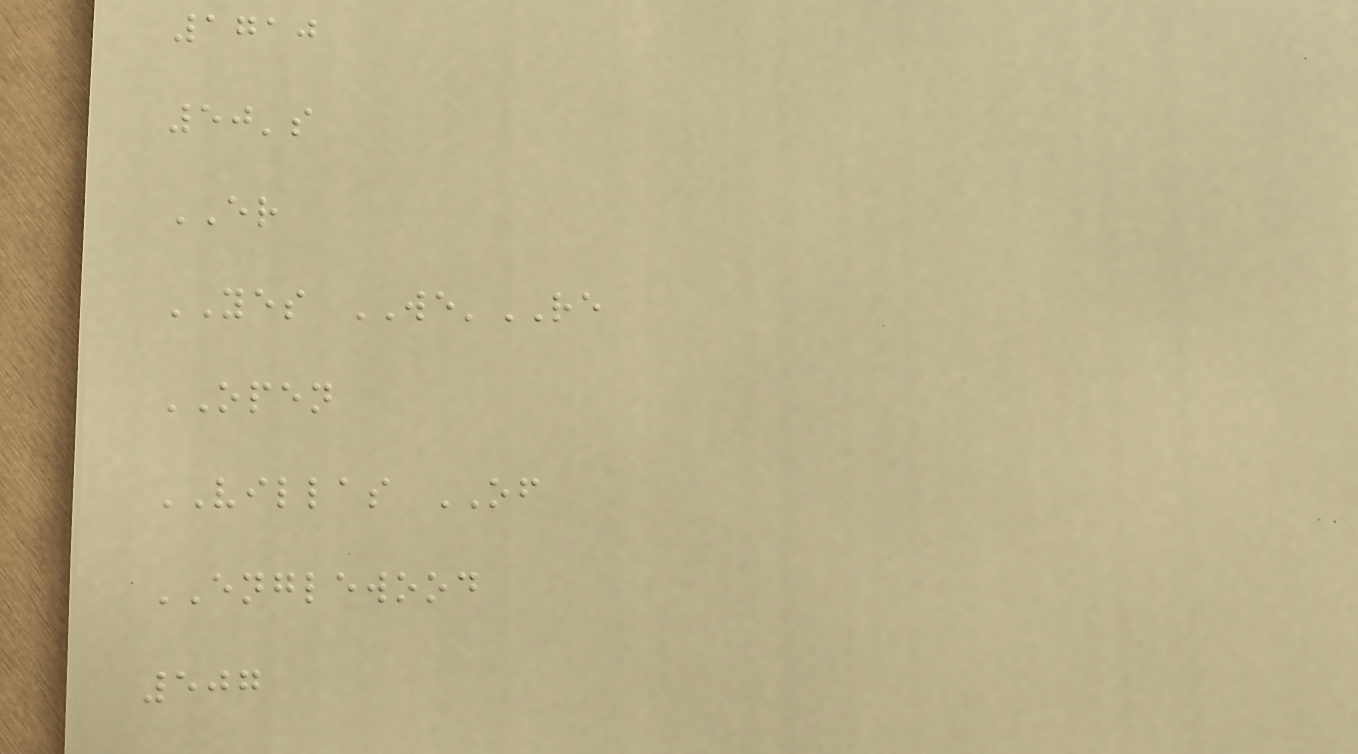1710
50's
ER
YES WE'RE
OPEN
VILLAS OF
ENGLEWOOD
507
